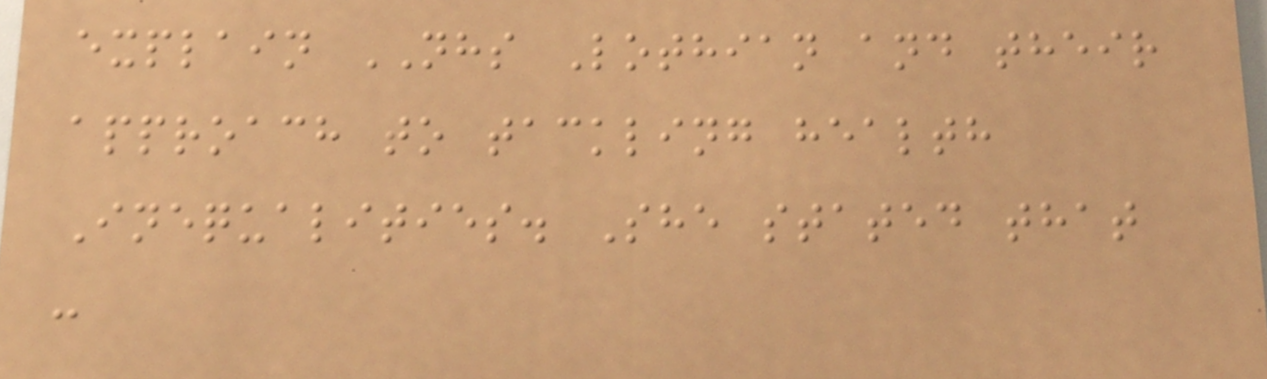explain NHS Lothian and their
approach to tackling health
Inequalities. She stated that
:
